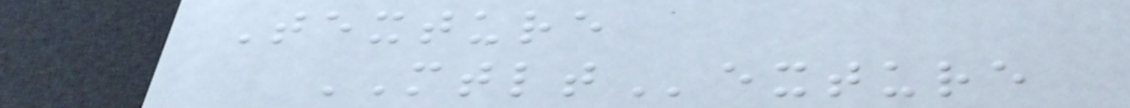Texture
MTLTexture
